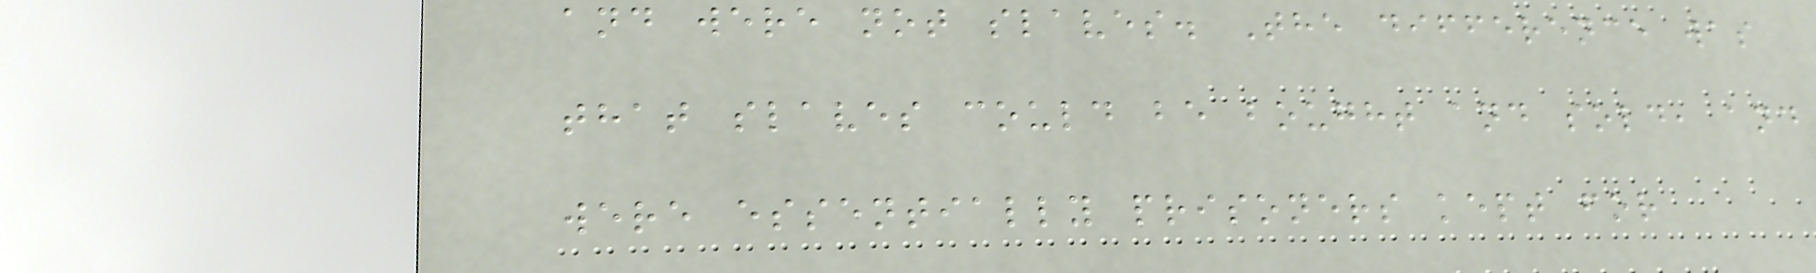and were not slaves. The difference was
that slaves could be bought and sold, and
were essentially prisoners kept for
